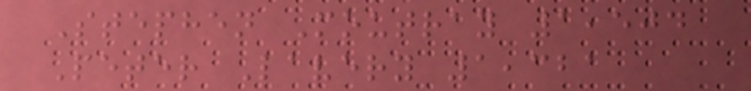Stephen Moutray 1,504
Peter Lavery 1,321
